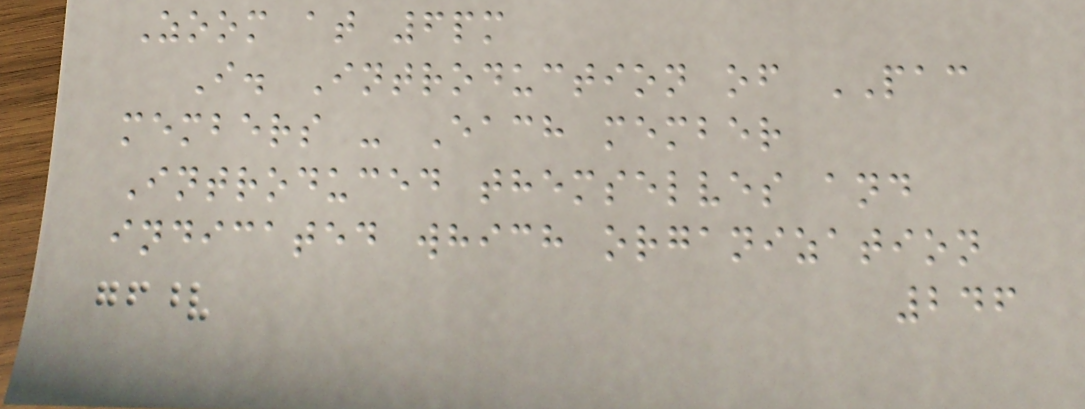Zoom at 6pm
I. Introduction of PAC
members - Each member
Introduced themselves and
indicated which organization
246
